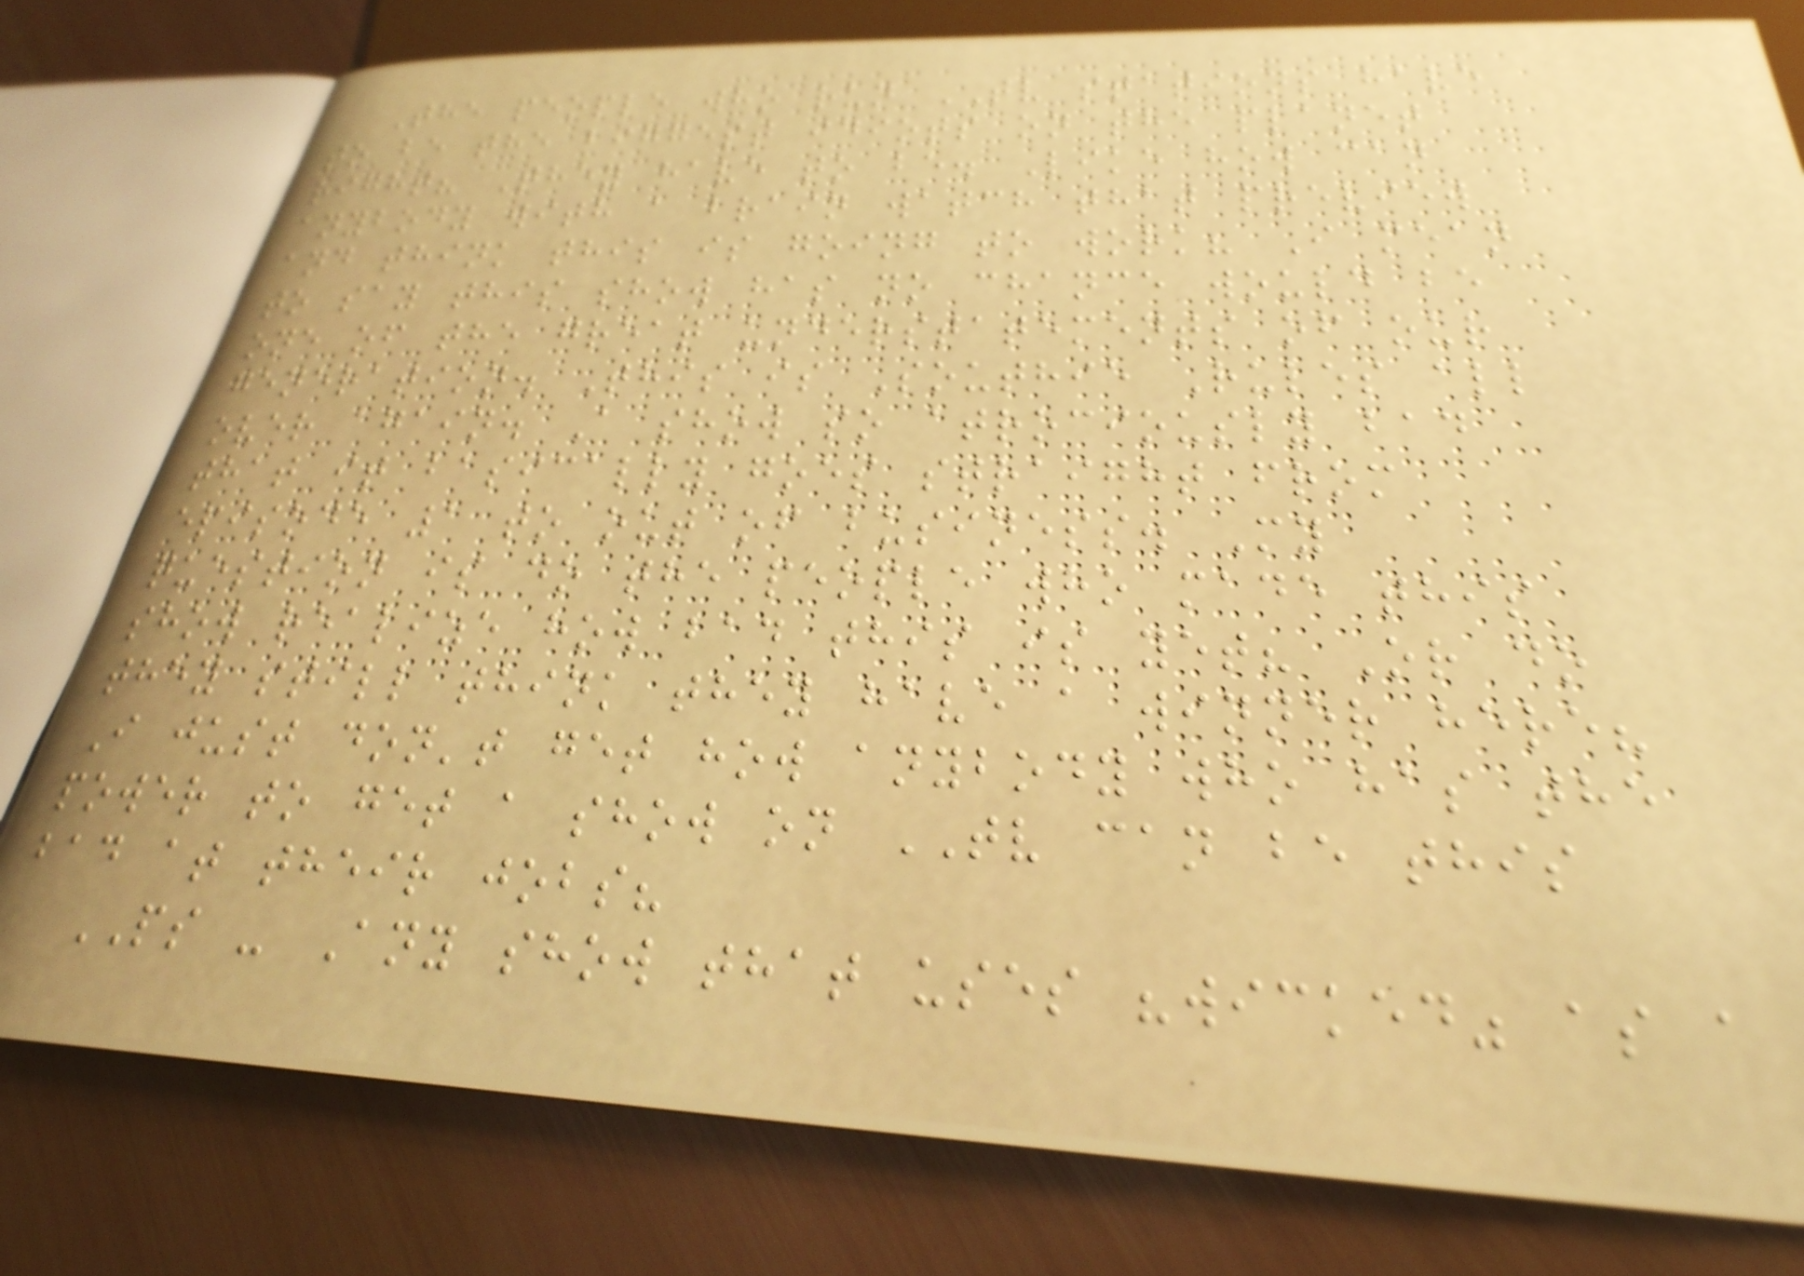The people who run TV stations have
to be the biggest idiots on the planet
right? They have to be. Like how can
anybody with a brain watch that preview
and think this is going to work? I mean
to say this show has no chance would be
one of the great understatements of our
generation. This is Southie Rules all
over again. A show so atrociously bad
that it basically goes straight from
episode 1 to out of business. My
question is do the people who made this
show realize how bad this is yet? Or do
they still think they have a winner here?
I just don't get how anybody who has the
power to get a show on TV can be this
bad at their jobs?
PS - Any show that uses "wicked" as a
